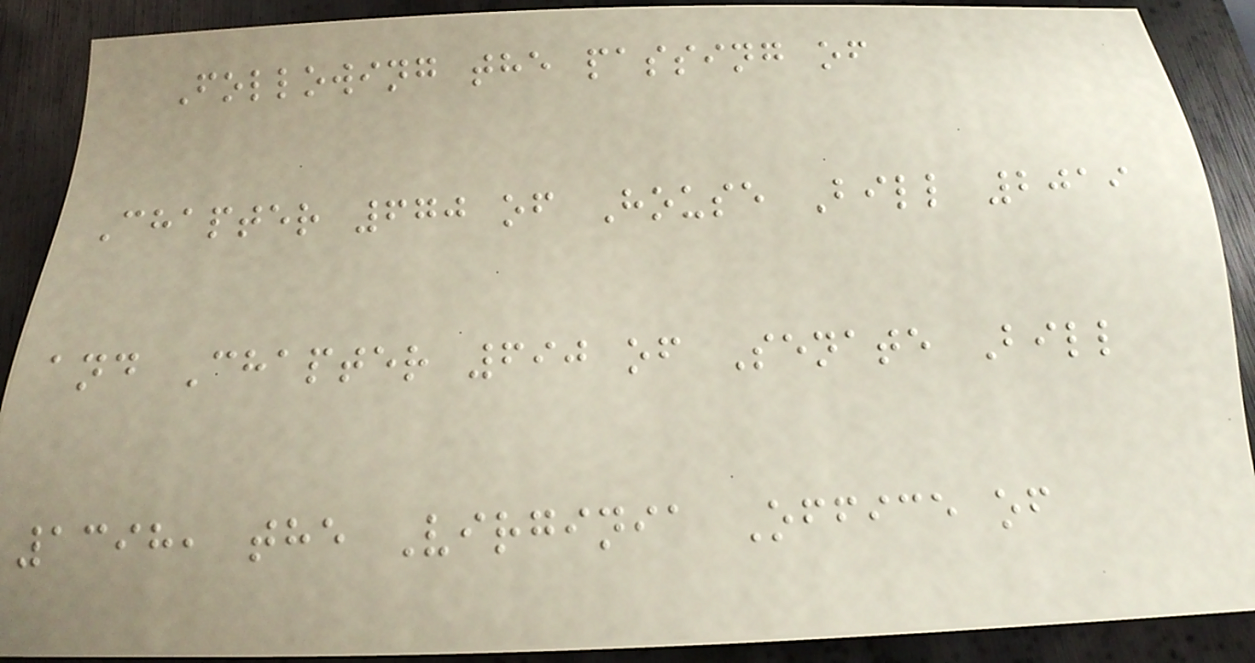Following the passing of
Chapter 670 of House Bill 2019
and Chapter 690 of Senate Bill
1398, the Virginia Office of
